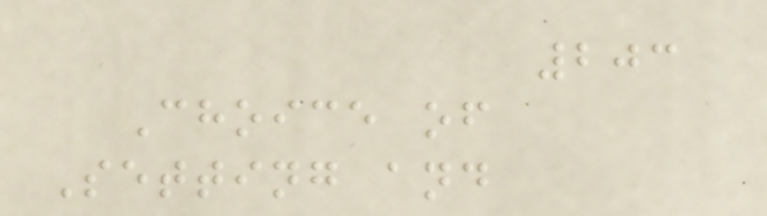203
Choice of
Setting and
